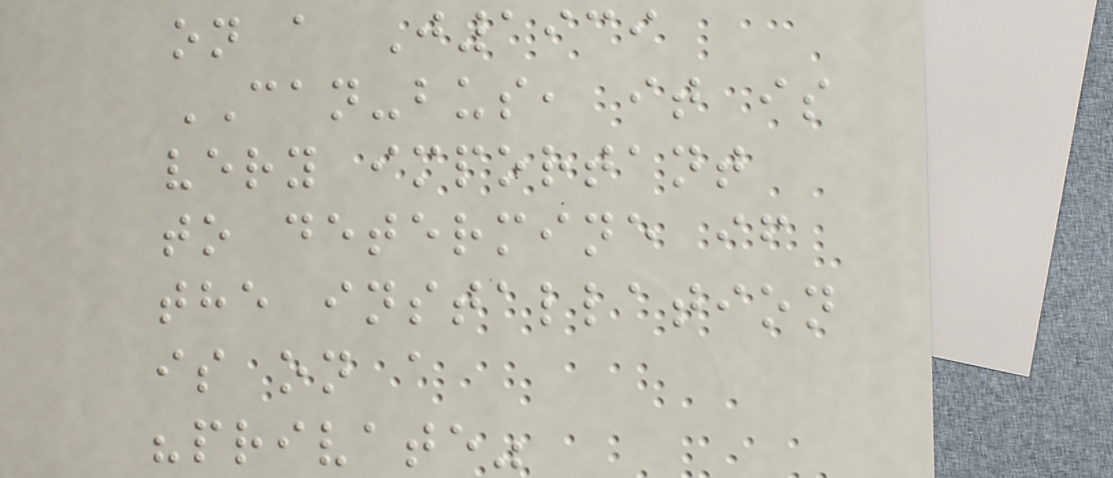on a J1939
CAN-bus, it is
very important
to determine if
the installation
is on a
"private"
